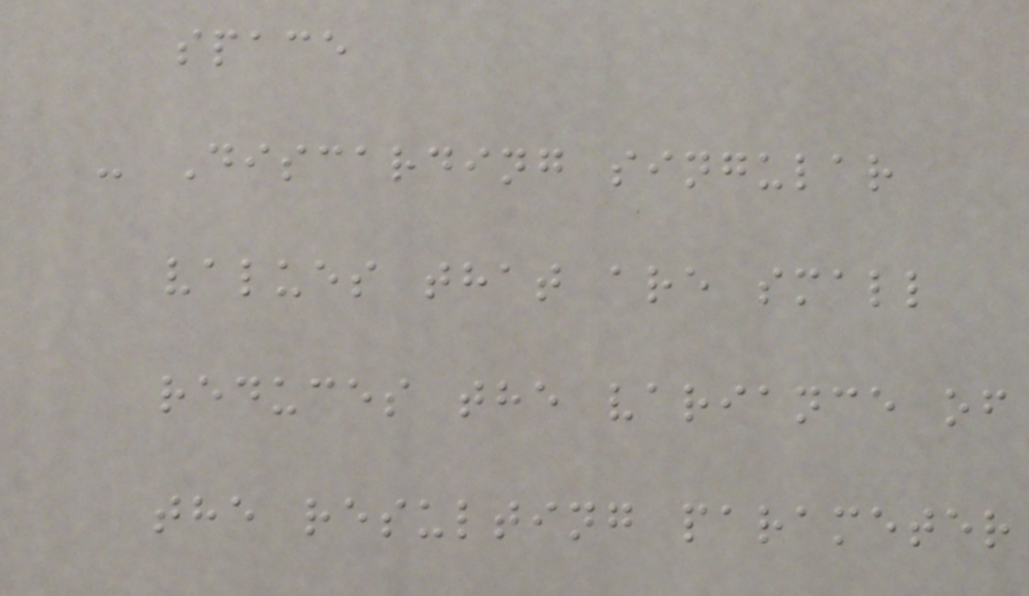space
- Discarding singular
values that are small
reduces the variance of
the resulting parameter
